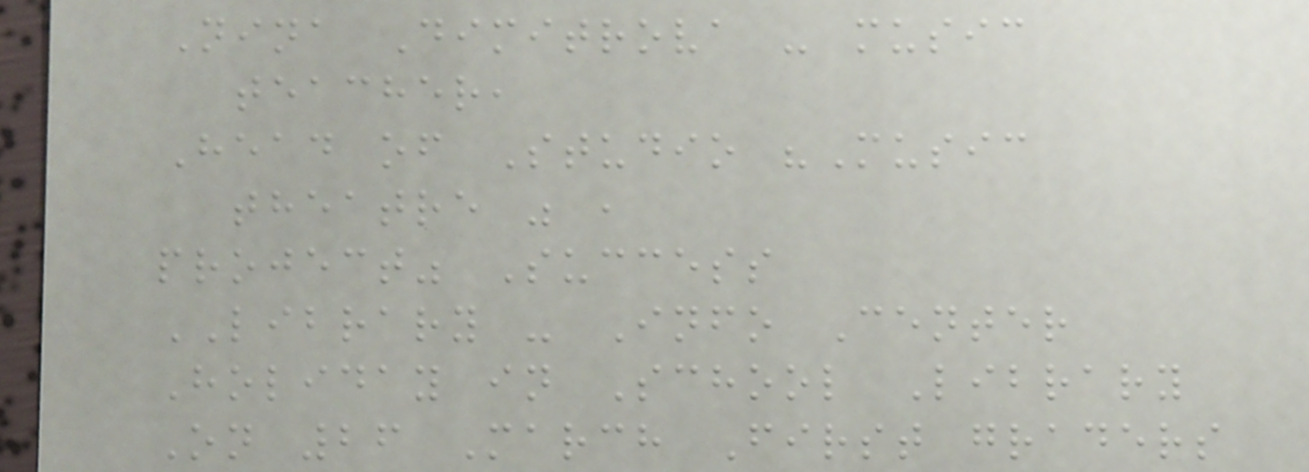Nina Dimitrova - music
teacher,
Head of Studio "Music
theatre " ,
project" Success
LIBRARY - Info Center
Holiday in School Library
On 26 March First graders
